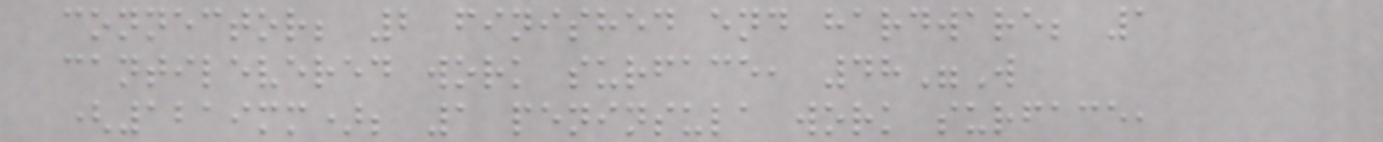connector; 2 finished end hardware; 1
cantilevered work surface, 48"W
(1219mm); 1 peninsula work surface,
